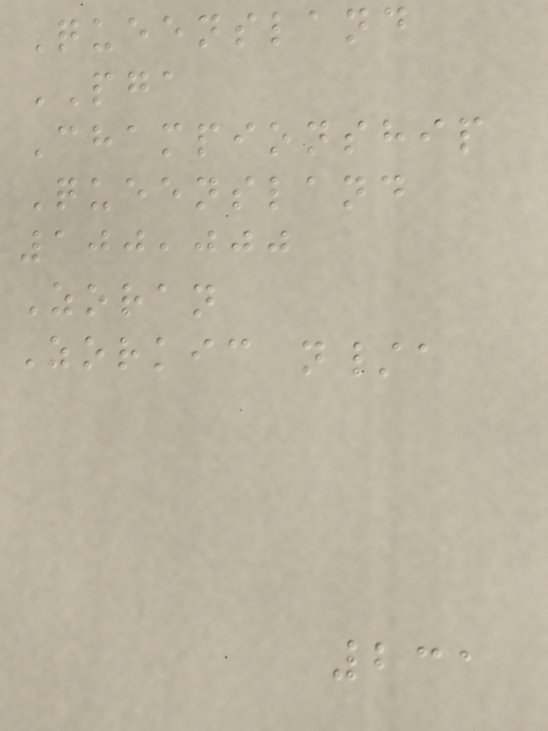Queensland
PGA
Championship
Queensland
100,000
Zoran
Zorkic n/a
231
